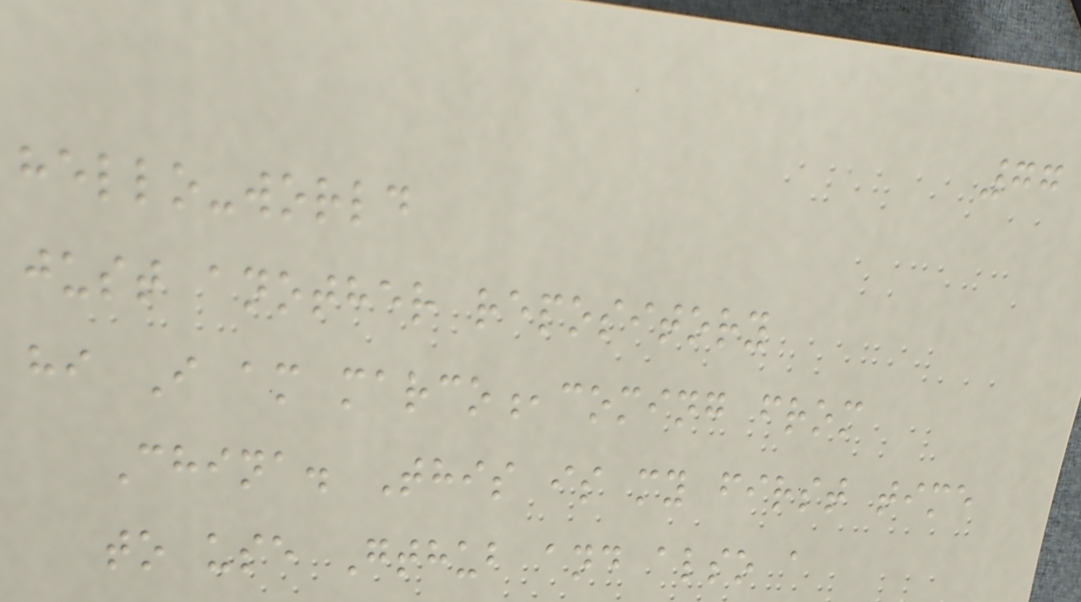77
hello-world
just another repository
hi I am marco,coming from
China. This is my first time
to use Gthub and also a
